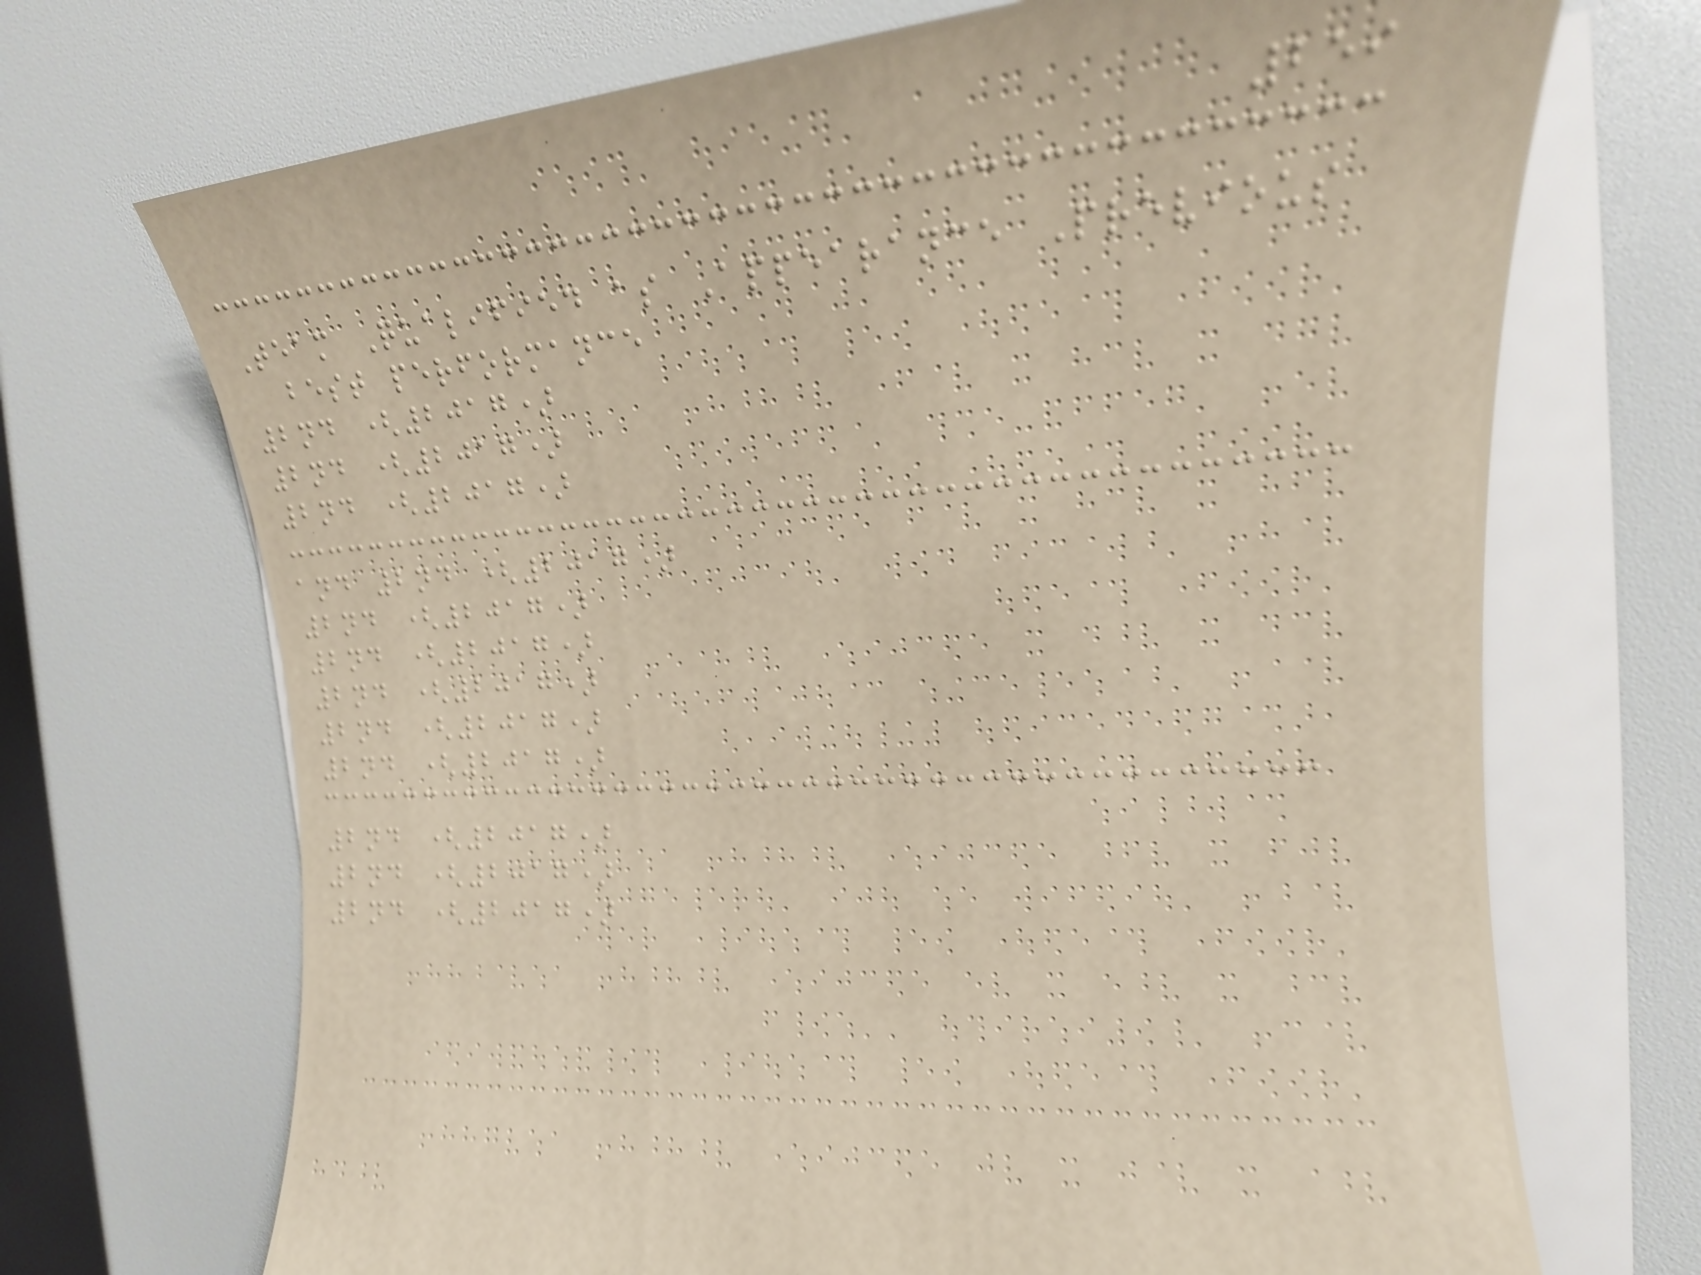259
Team Qualified as Appearance Previous
best performance
2nd (2017)
2nd (2017)
2nd (2017)
and 2nd (2017)
2nd (2017)
2nd (2017)
2nd (2017)
2nd (2017)
2nd (2017)
2nd (2017)
2nd (2017)
2nd (2017)
